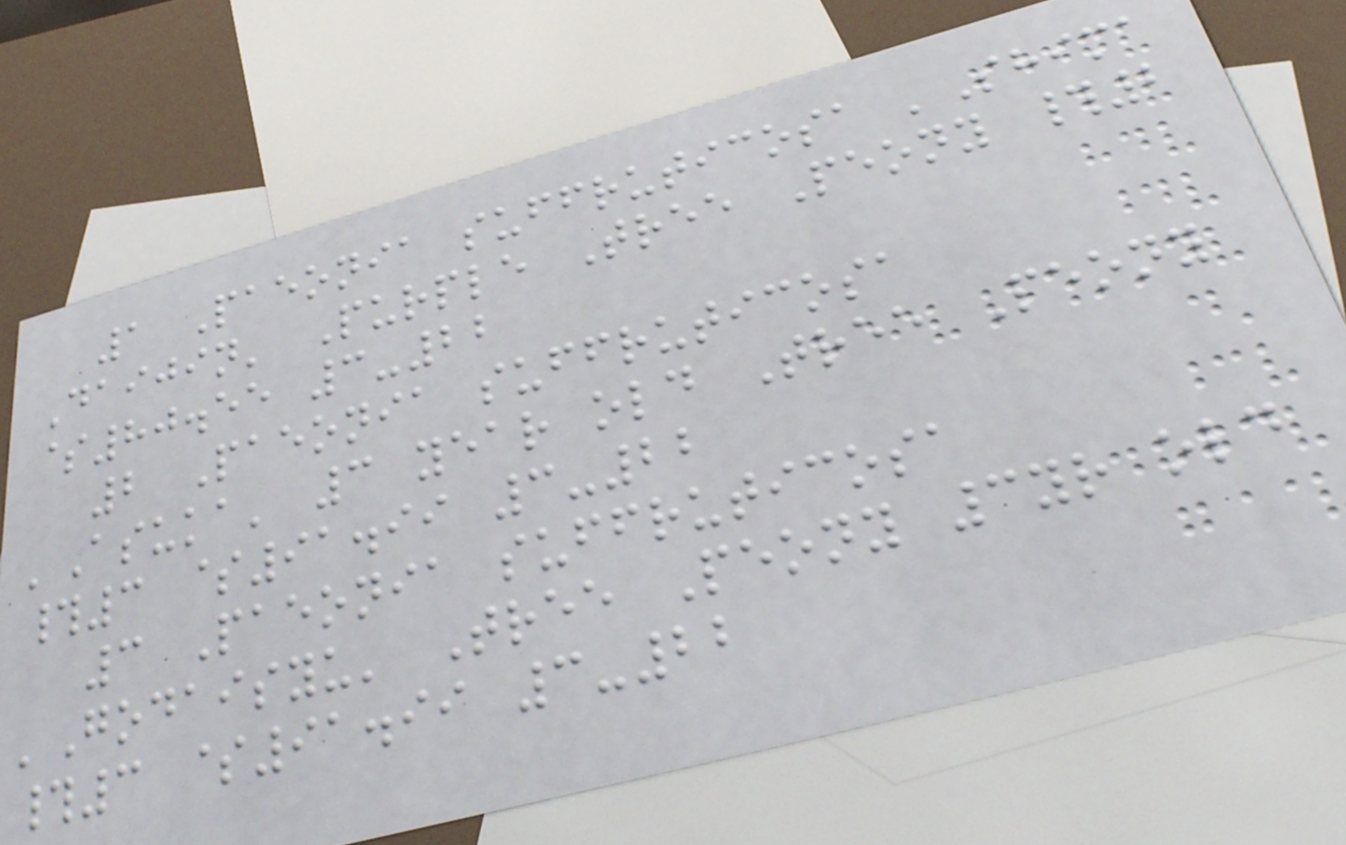1 Paeonia suffruticosa 'Shima
Daijin' Purple Tree Peony #2
$80.55 3-22
2 Paeonia suffruticosa
'Asuka' 3 year old Tree Peony
#3 $91.99 3-22
3 Paeonia suffruticosa
'Godaisyu' Tree Peony 3yr old
#3 $91.99 3-22
